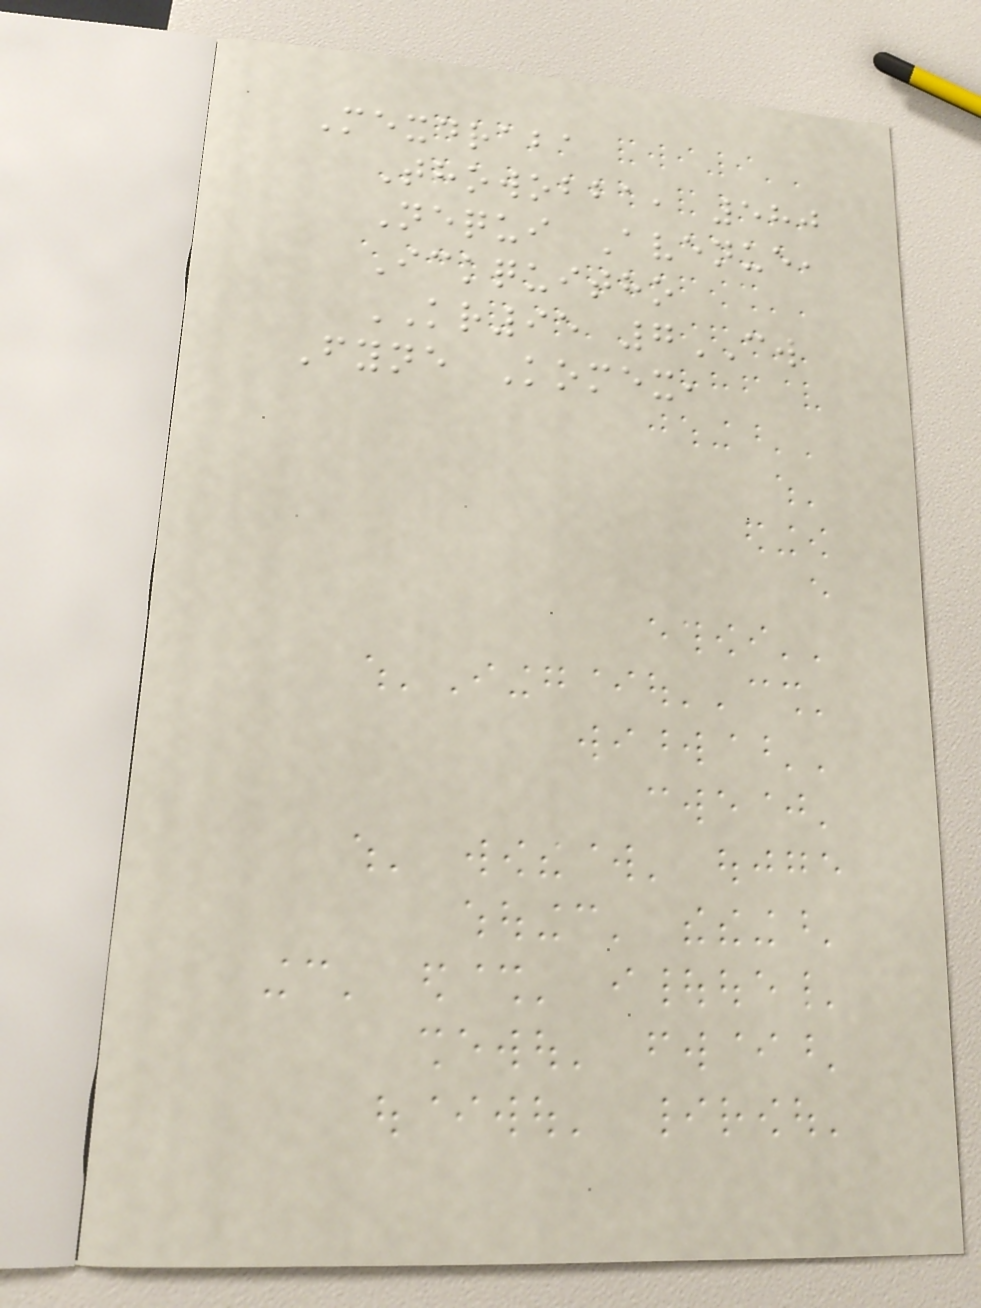Mexdraba
Thowobba, 580
Nequi Avenue,
Ickquitho
KR95 7CW
Fyne Komex,
